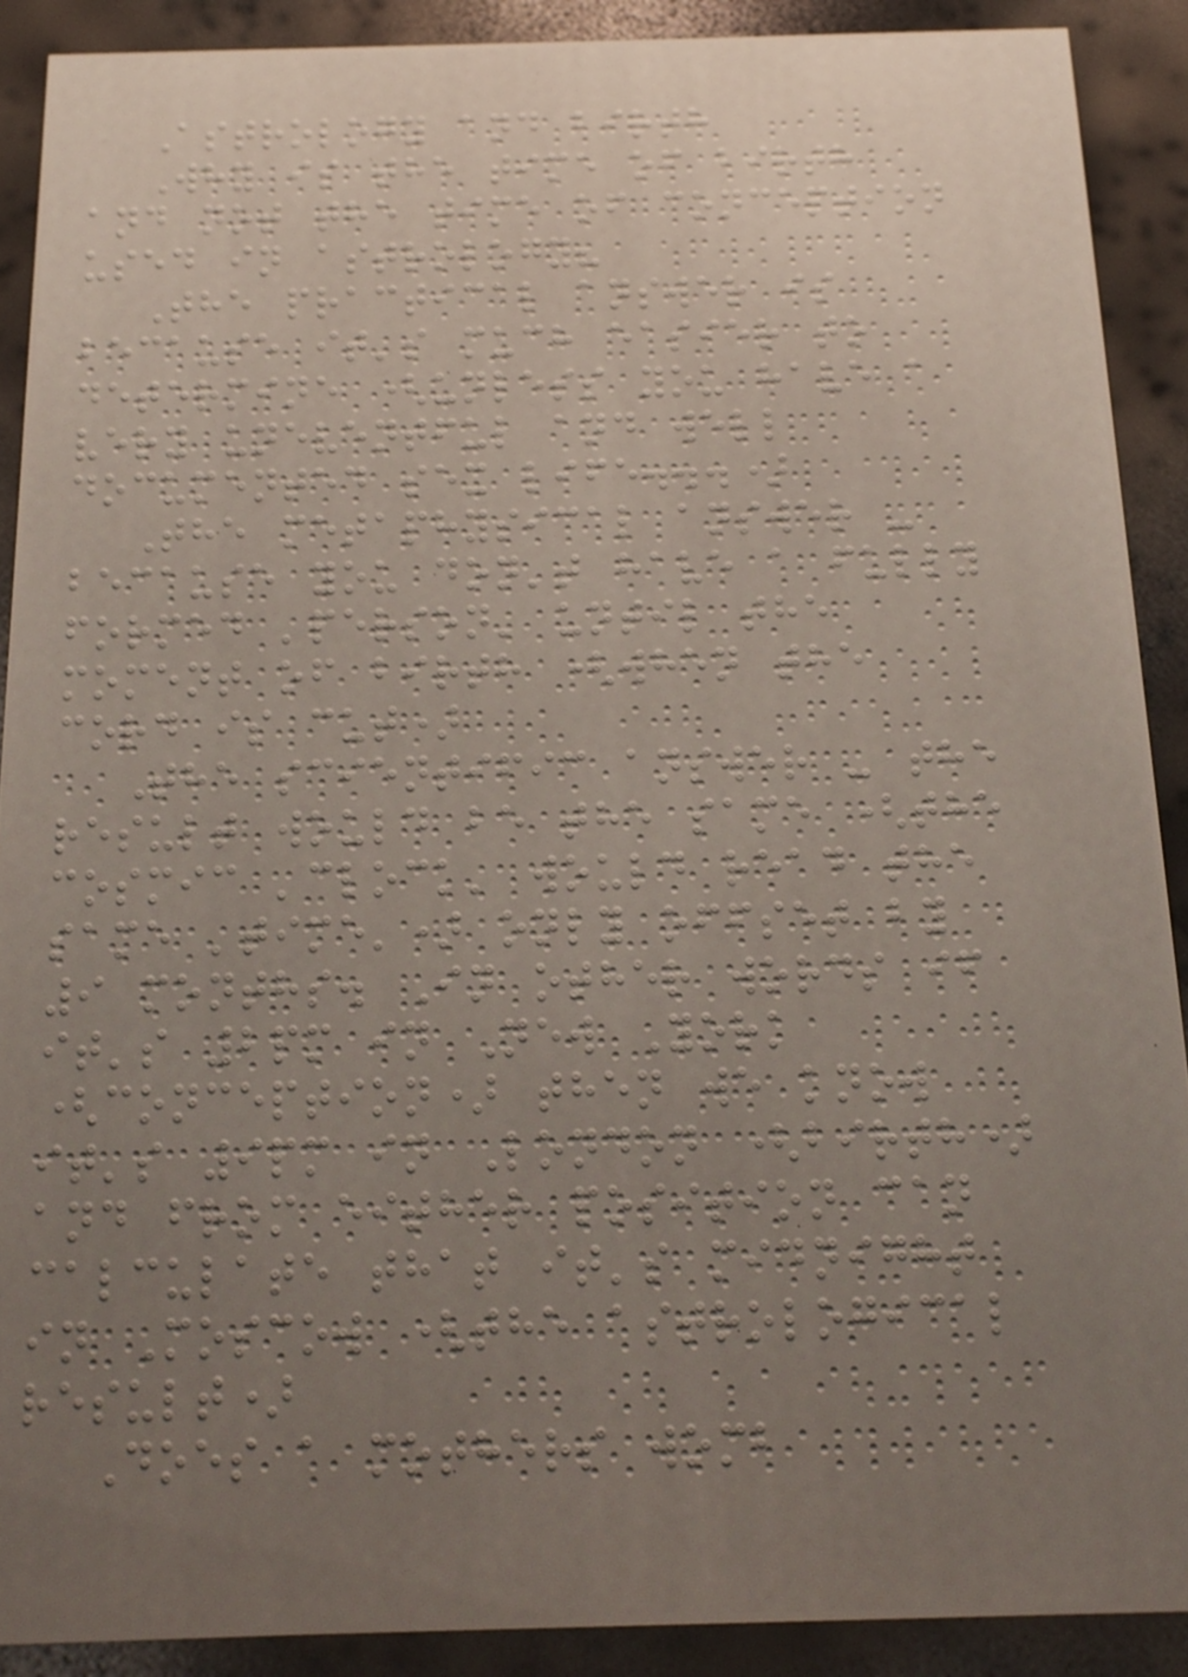Astrology and birth
Why is the time of birth
and not the time of conception
used in astrology?
The practical answer is
because it's much easier to
determine (unless you have a
very uneventful and well
documented sex life...)
The metaphysical answer -
because you don't have a fully
formed 'person' until the
moment of birth (when the
cord is cut)
The scientific answer - the
result would be the same (the
cosmic 'clock' would read the
same 'time') only offset by
9 months. In other words if
it's 2pm in New York
(conception) then we know
it's 9pm in London (birth)
and from either position can
calculate that it's midnight
in Moscow (the astrological
result)
Does a mothers womb
